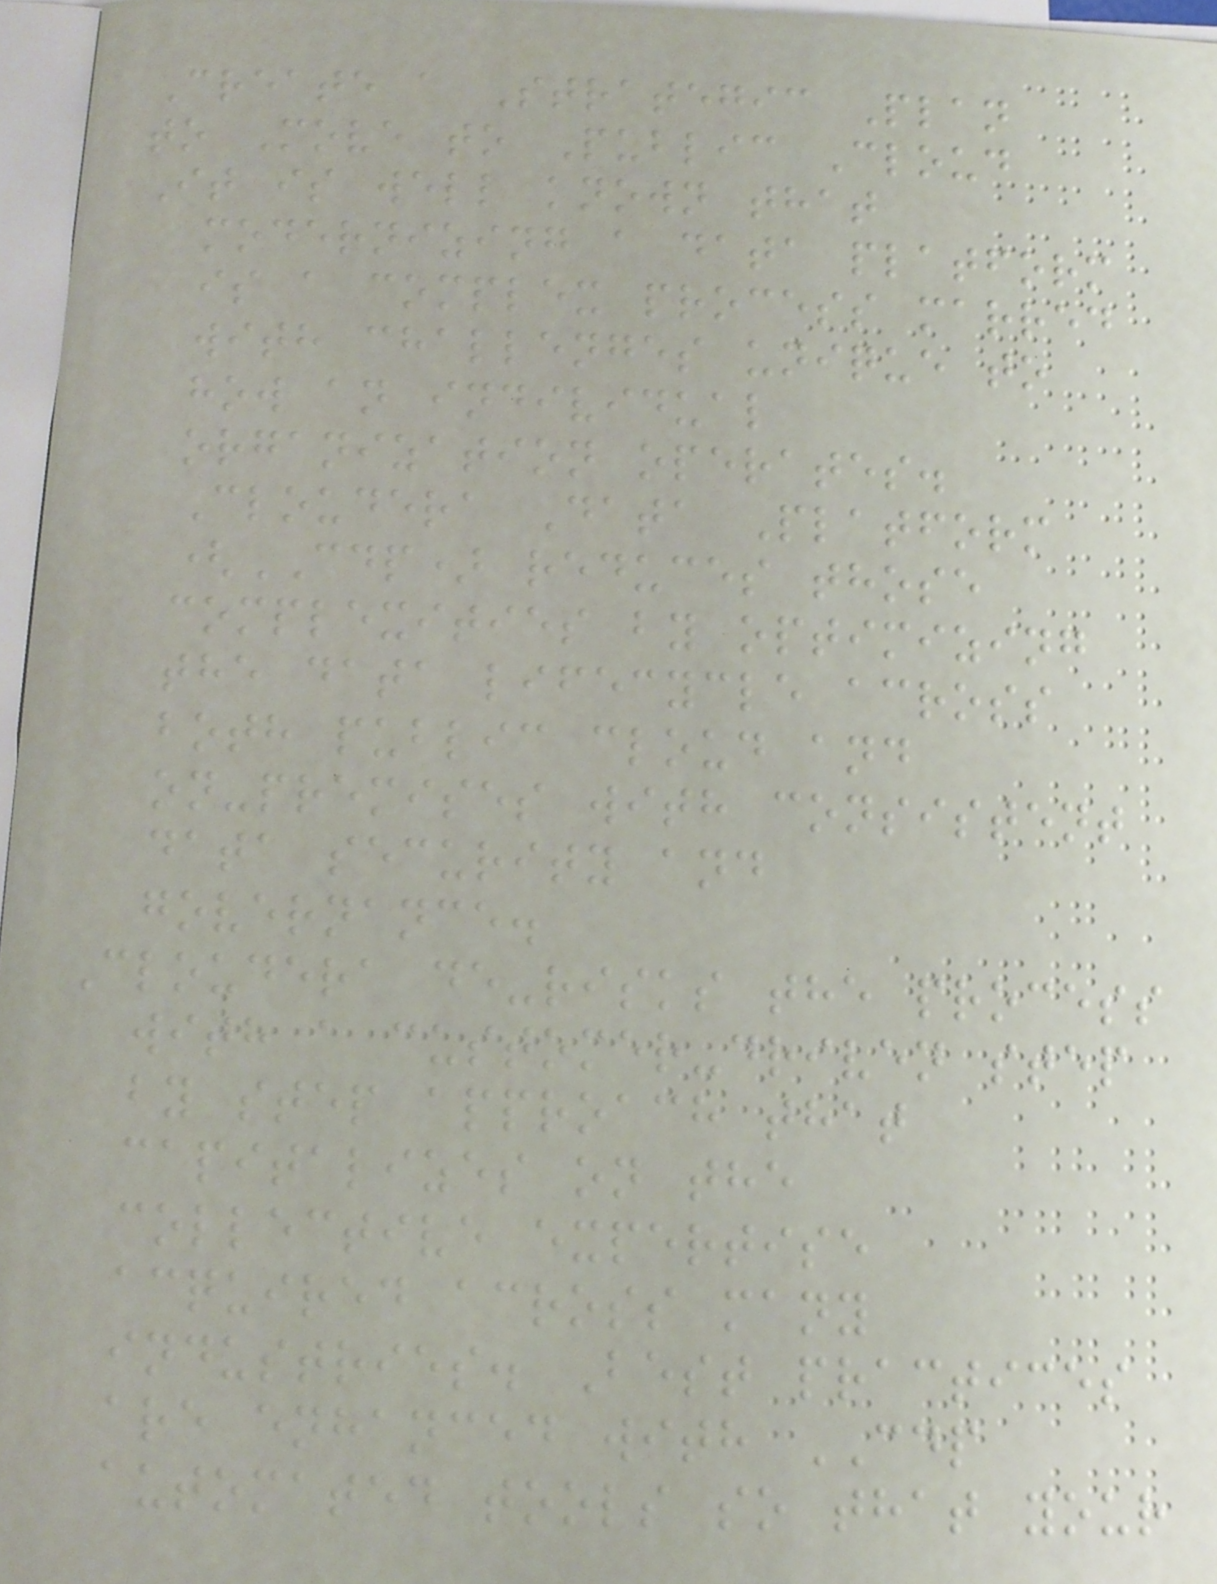Create a Strategic Plan
to Move to Public Cloud
It is well known that
modernizing a data platform
is a complex process marred
with challenges unique to
how an individual
organization operates.
Cloudera Data Platform
(CDP) reduces those
complexities by optimizing
the data lifecycle across
both public cloud and
on-premises with consistent
data security and
governance.
Cloudera de-risks the process
with a customer-driven step
by step approach that
capitalizes on the
collective expertise
acquired across many
industries. Best practices
are enhanced with CDP
automated tools so that your
